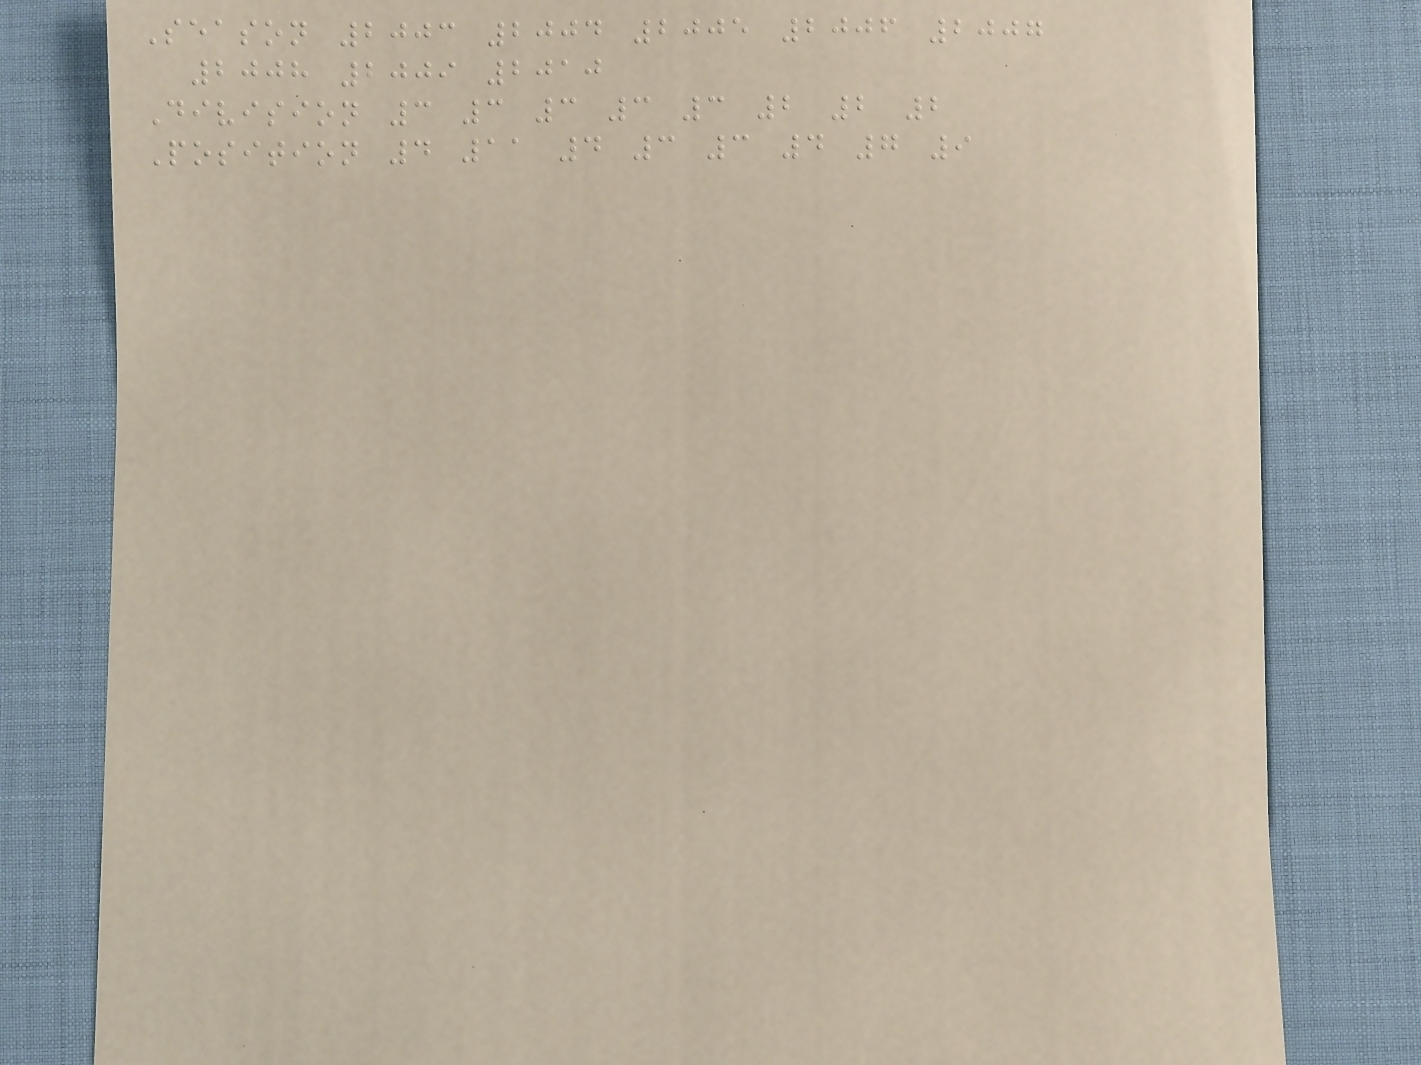Season 2003 2004 2005 2006 2007
2008 2009 2010
Division 3 3 3 3 3 2 2 2
Position 4 11 4 3 3 4 7 9
